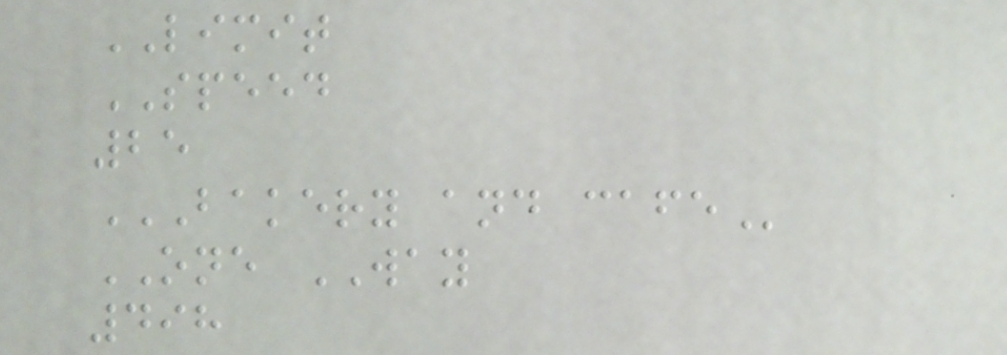LIMIT
SPEED
25
BAKERY AND CAFE
ONE WAY
498
